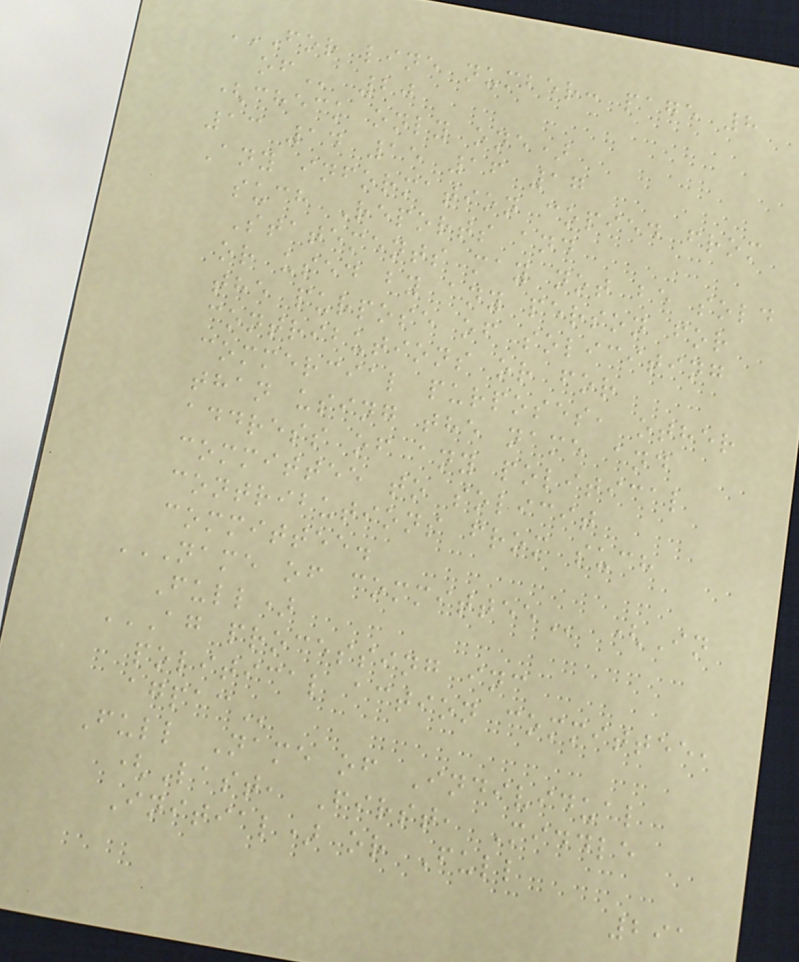FOR LINE NUMBER: PAGE 8
OF 20
(check only one)
13 14 15 16 17
Any information copied from
such Reports and
Statements may not be sold
or used by any person for
the purpose of soliciting
contributions or for
commercial purposes, other
than using the name and
address of any political
committee to solicit
contributions from such
committee.
NAME OF COMMITTEE (In
Full)
AG PROCESSING INC
POLITICAL ACTION COMMITTEE,
AGPAC
Full Name of Individual
(Last, First, Middle
Initial) or Full
291
